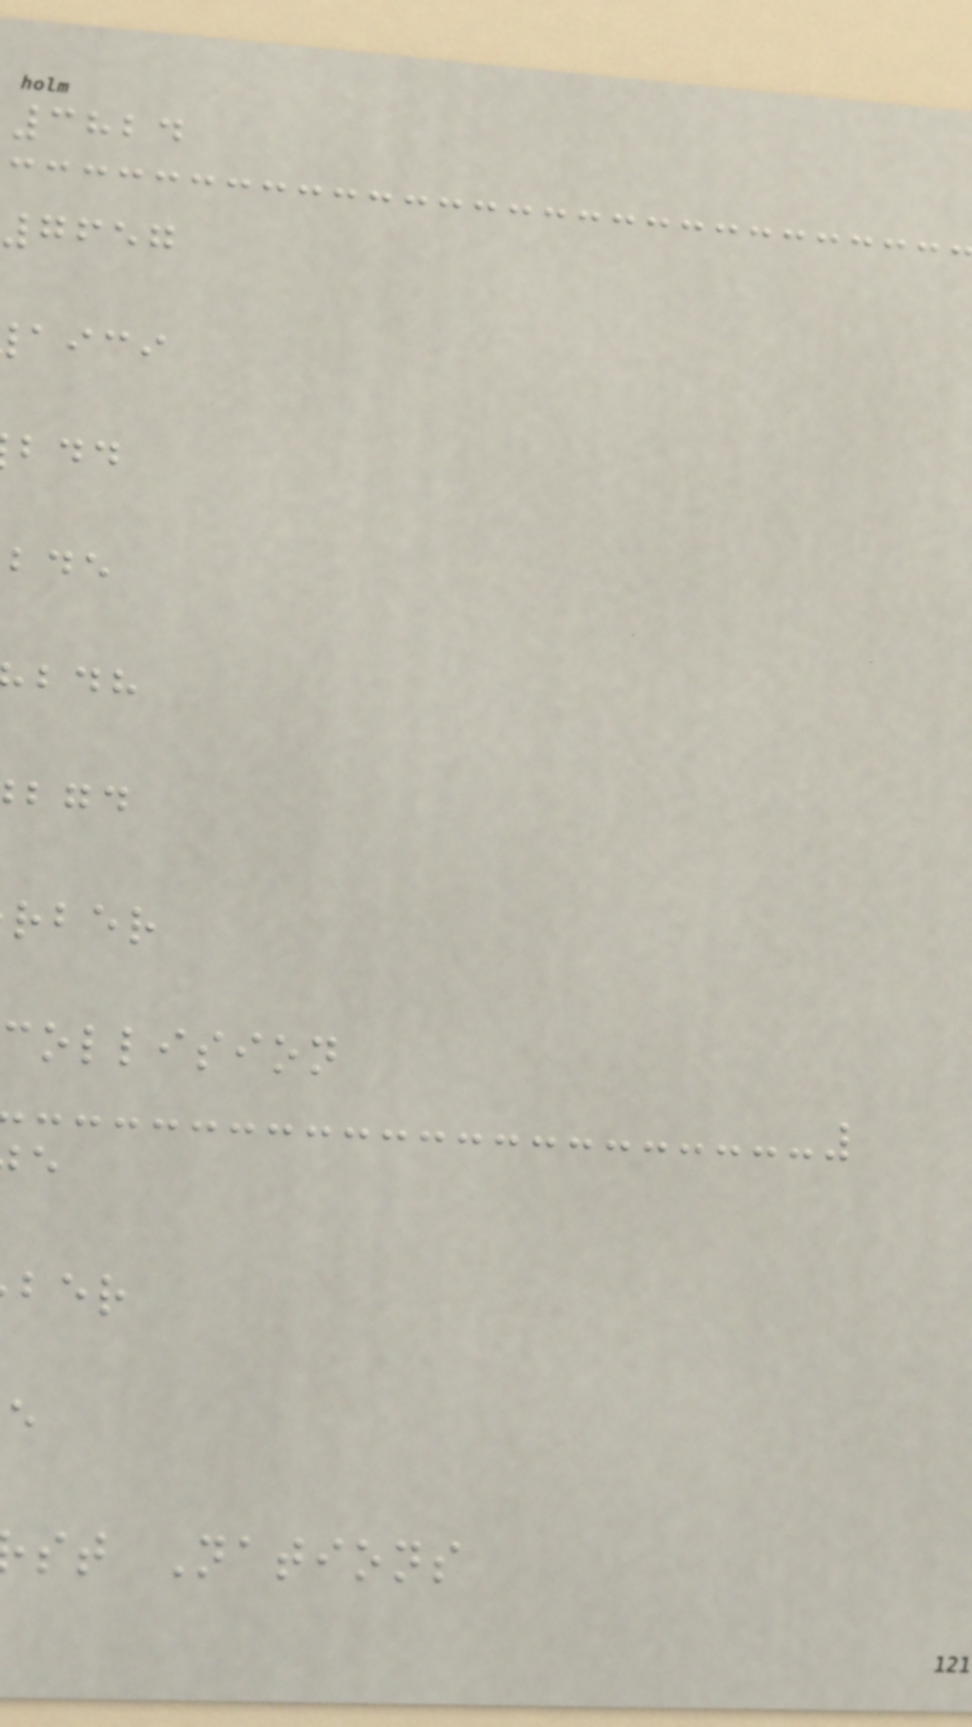3824
7657
aici
rber
collision
st Nations
